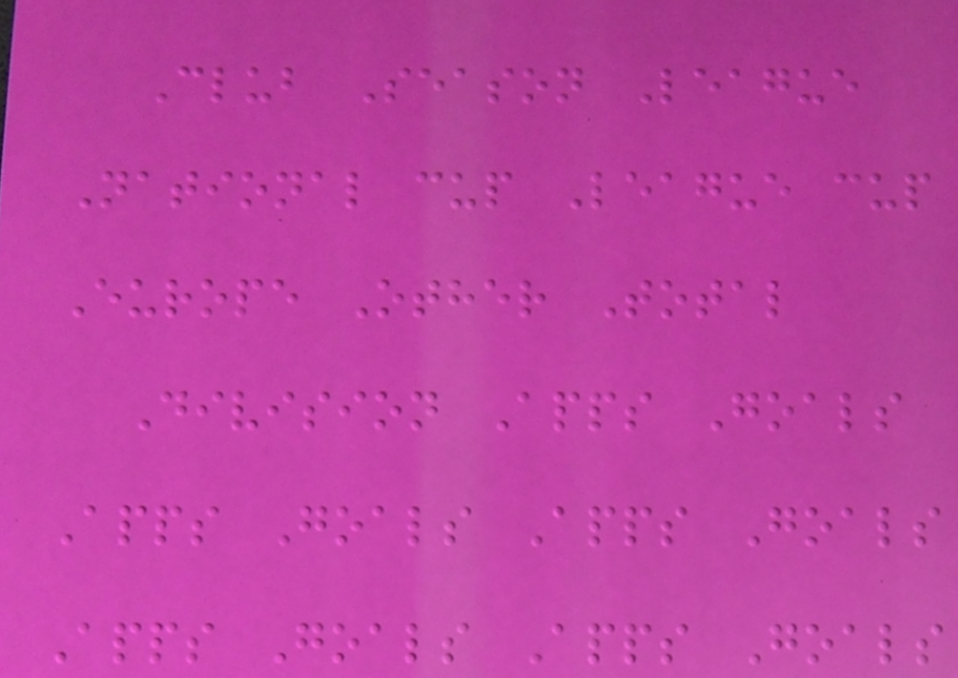Club Season League
National cup League cup
Europe Other Total
Division Apps Goals
Apps Goals Apps Goals
Apps Goals Apps Goals
